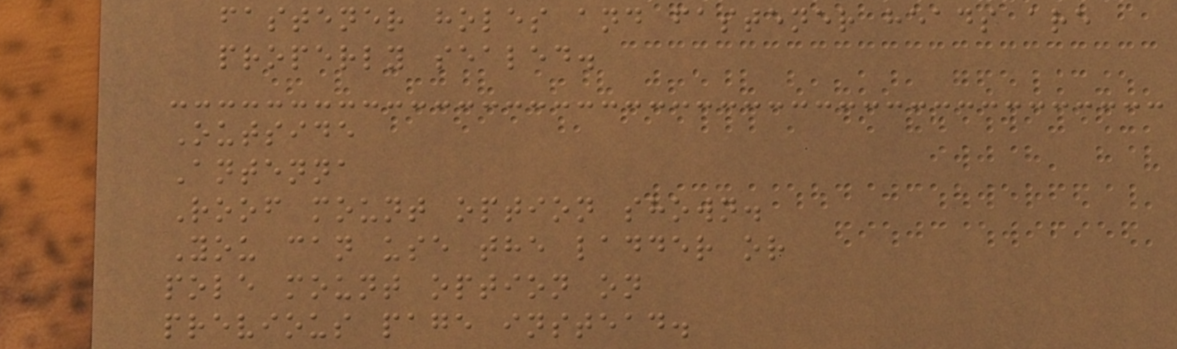fastener holes and fastener heads are
properly sealed.
Outside
Antenna
Roof mount option shown.
You can use the ladder or
pole mount option on
previous page instead.
